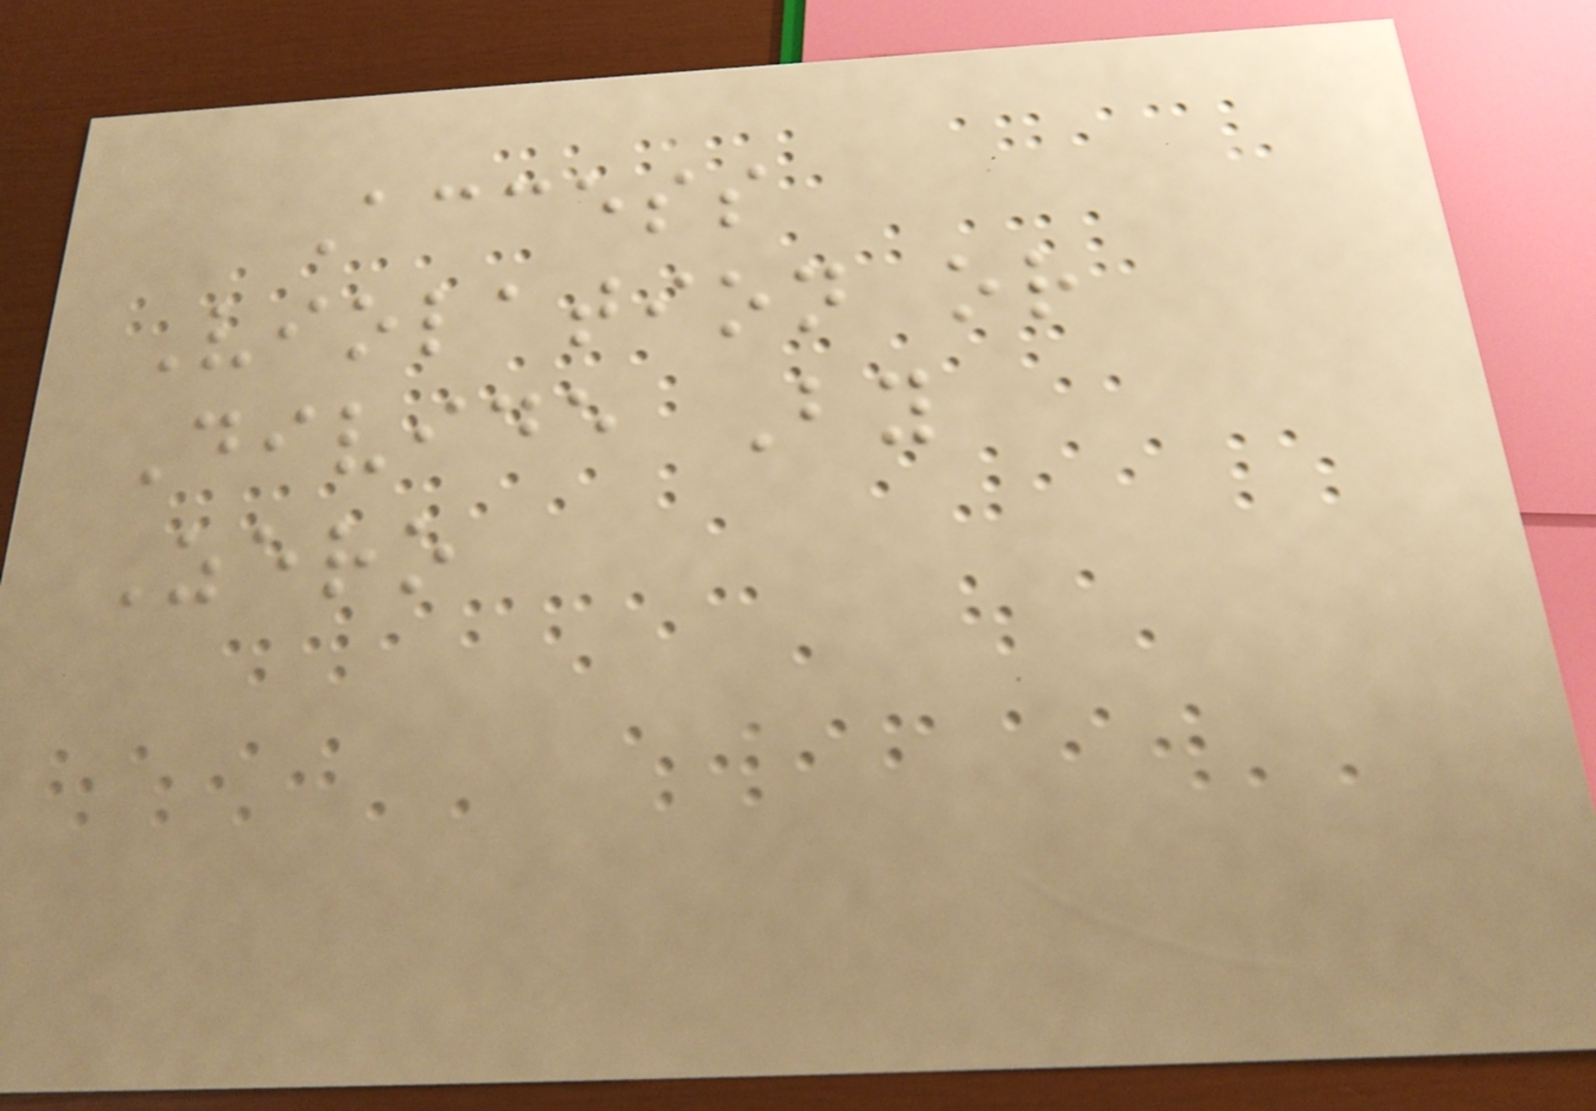Access
Violation or
Divide By
Zero
